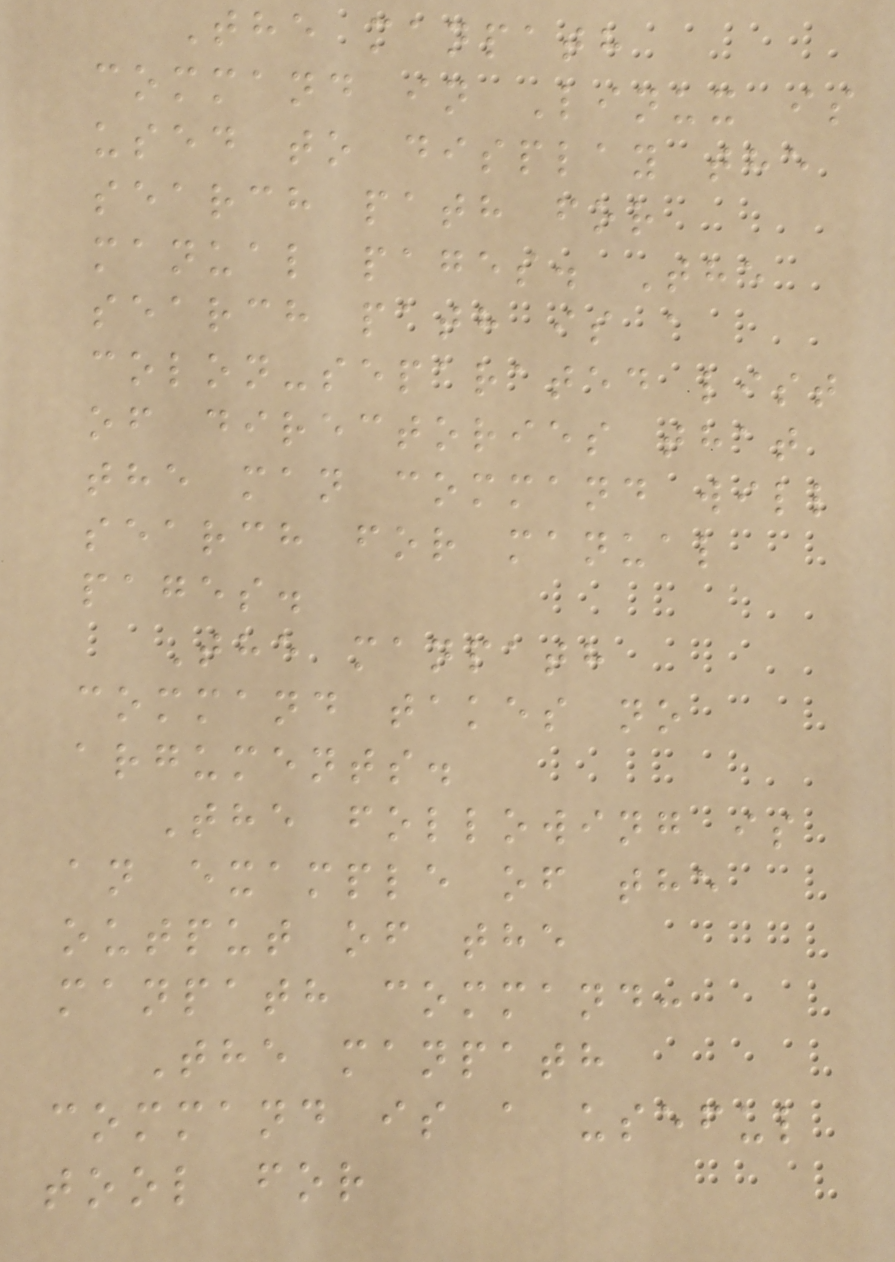The manpath
command in Linux is
used to display the
search path for
manual pages. The
search path is a
colon-separated list
of directories that
the man command will
search for manual
pages.
The manpath
command takes no
arguments.
The following is
an example of the
output of the
manpath command:
The manpath
command is a useful
tool for
